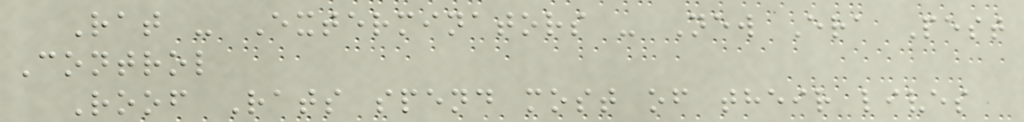Rat - Exterminators - New Era Pest
Control
Roof Rats spend most of their lives
